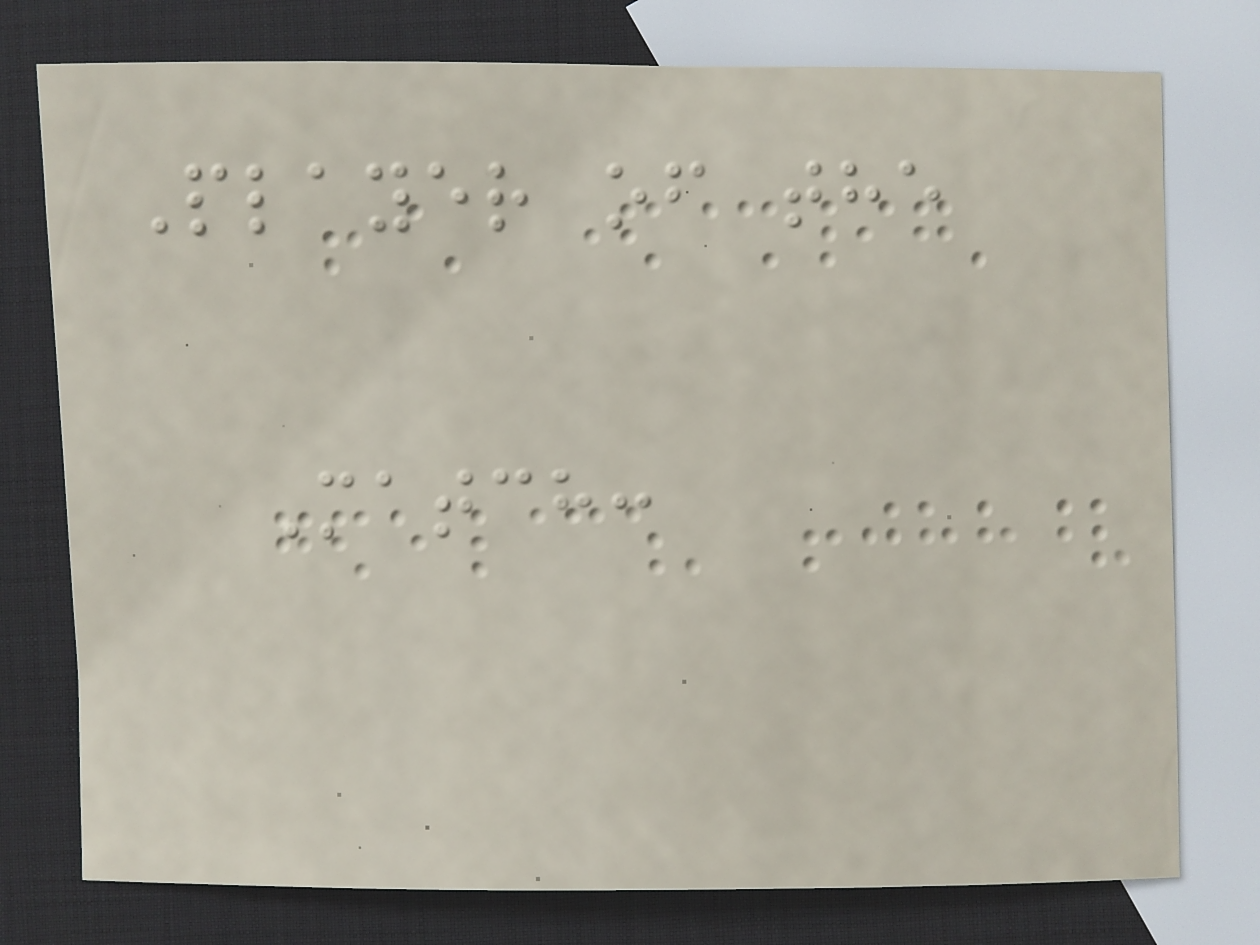Player of the
Match:
